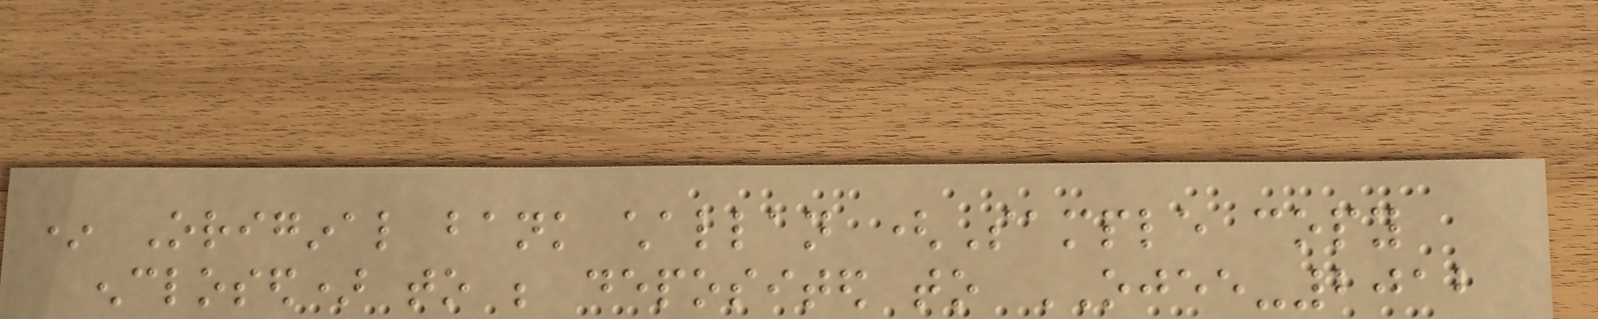* Original bank challan (Sample copy
enclosed) to be deposited to OJEE-2012
